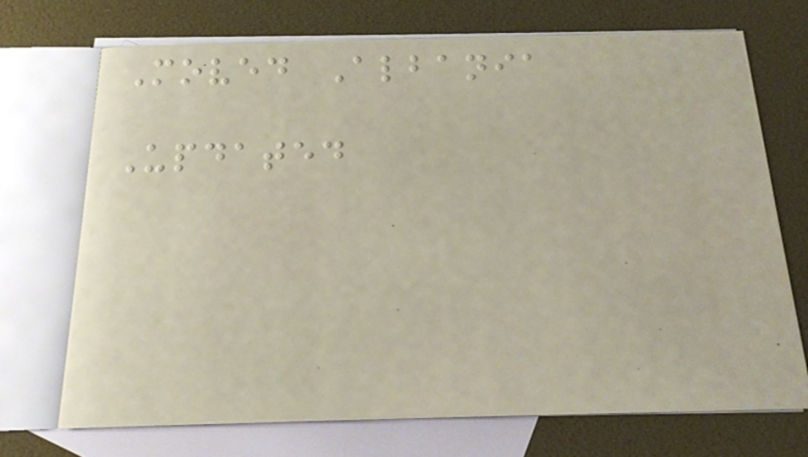Moved Albania
Updated
